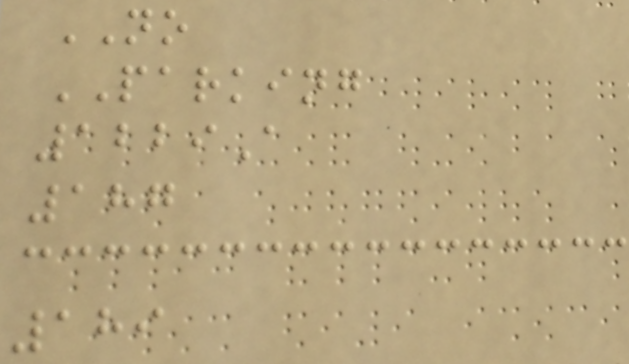NO
PARKING
1229A
187
189
